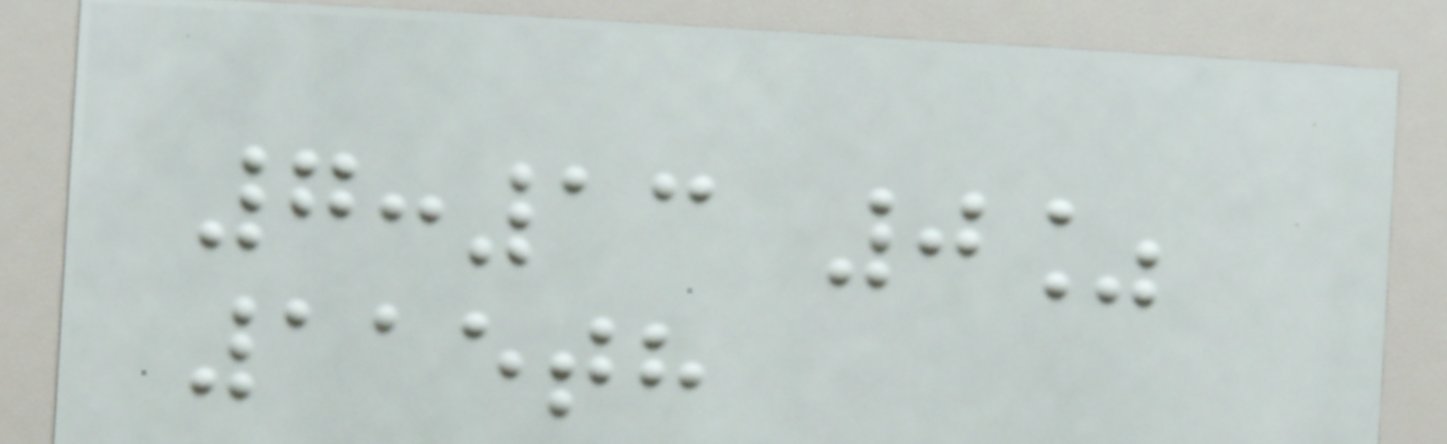7:13 0%
115th
